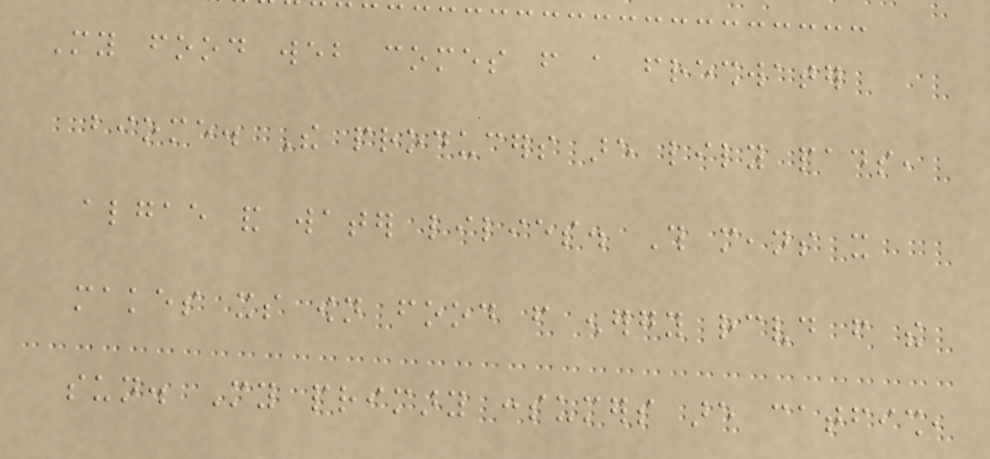My food web comes from a freshwater
biome. The producers are lily pads,
algae and water lilies. This means it
makes its own food from energy received from the
sun. My primary consumers are catfish,
